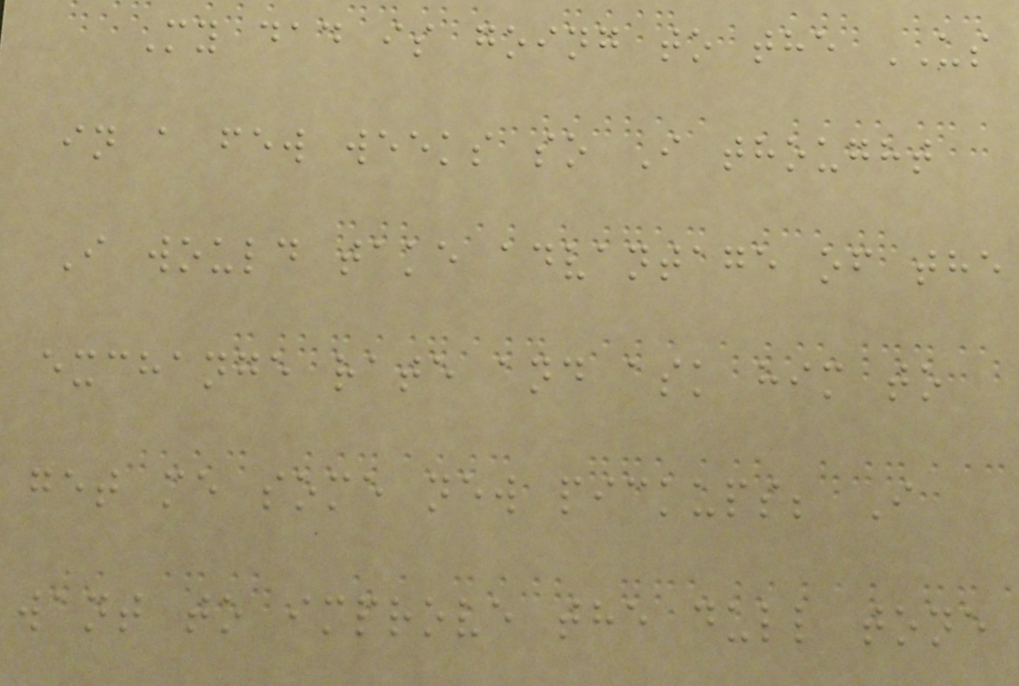My dad is going to the US
in a few weeks so I thought
I would take advantage of the
exchange rate and ask him to
get me some new pickups; I
want to improve the dull tone
